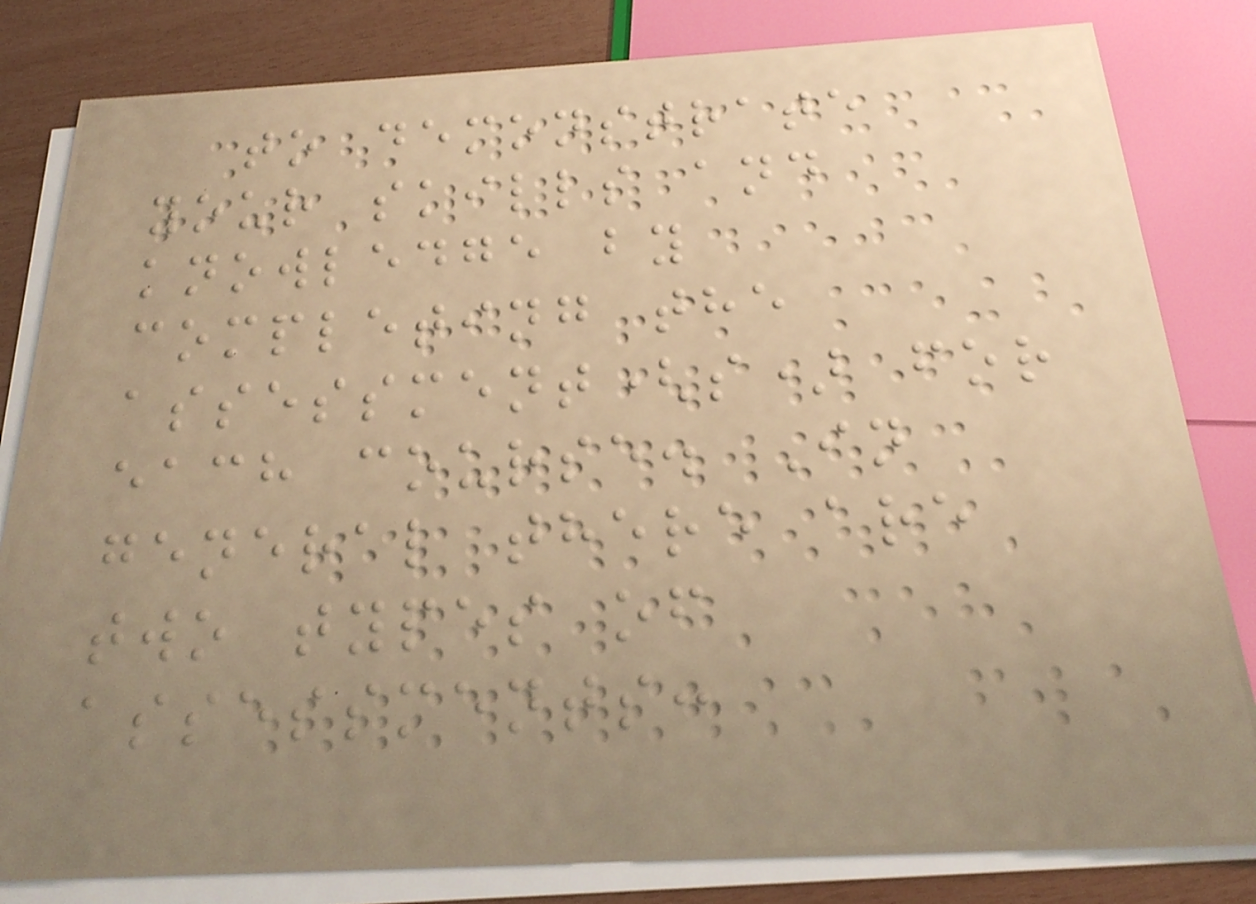to demonstrate
your skills and
knowledge by
completing the
assessment(s) for
each course. In
general there are
two types of
assessments:
